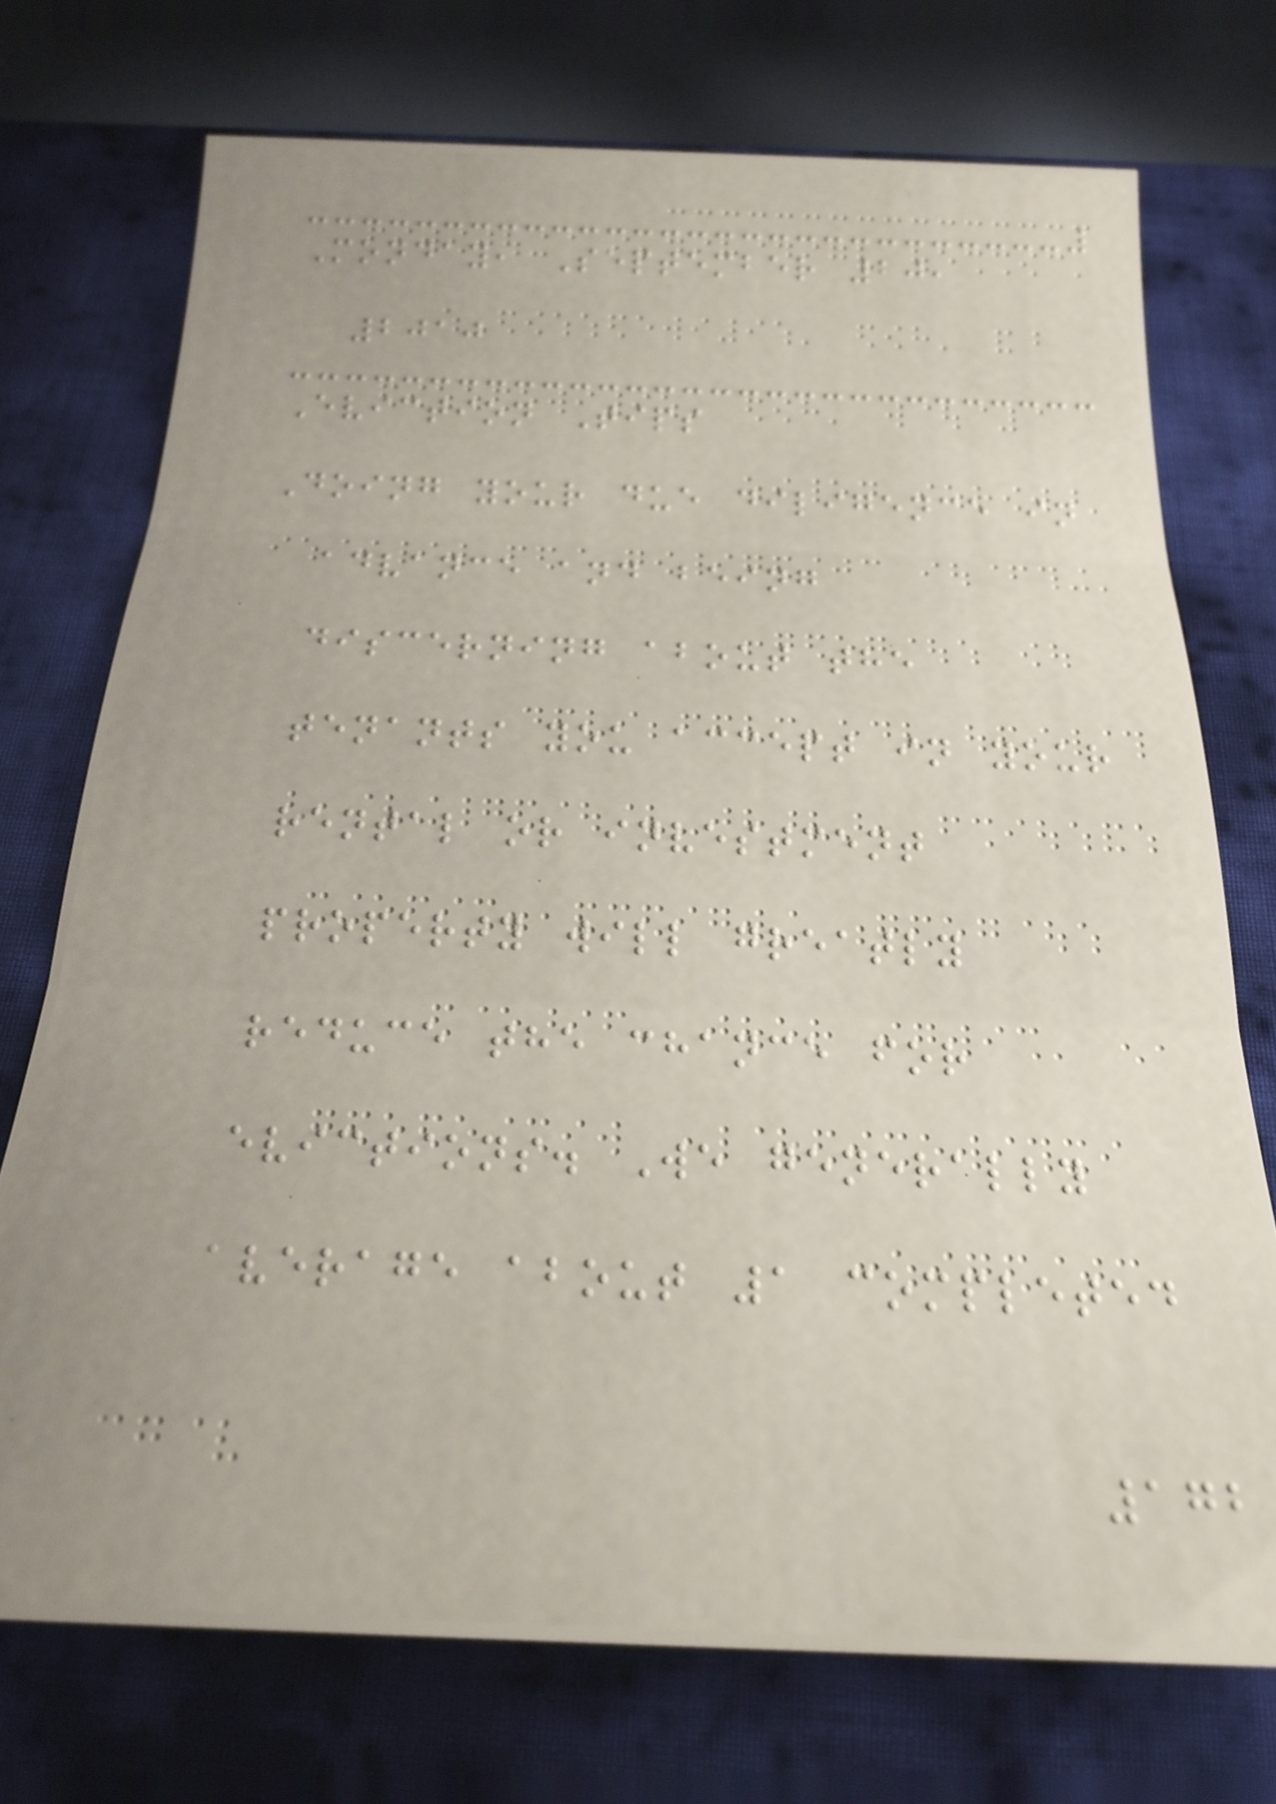Monday, September 20,
2010
Eviction Tips
Doing your due diligence in
advance and being
discerning about the
tenants you accept in your
rental or investment
property will greatly
reduce the chance for
evictions. We generally
average about 1 completed
172
